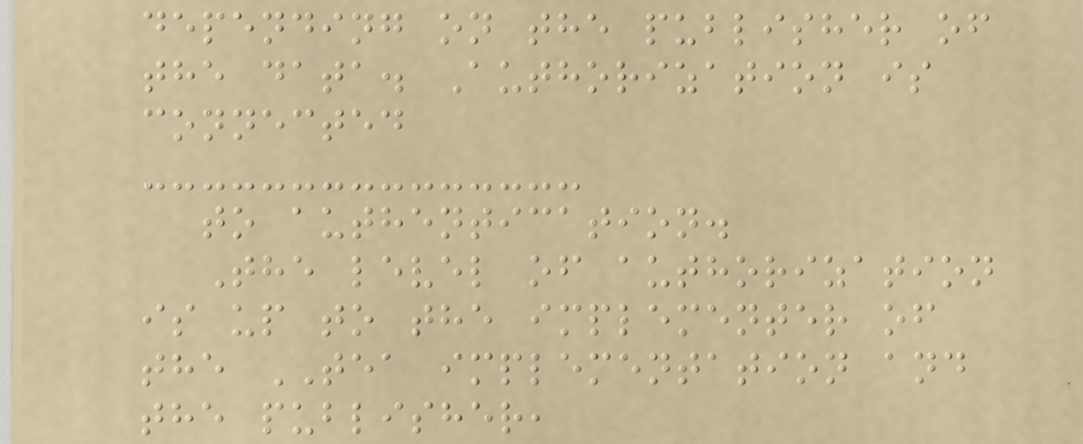depending on the publisher of
the data. Authorization is
connected
to authentication.
The level of authorization
is up to the implementer of
the TEA implementation and
the publisher,
